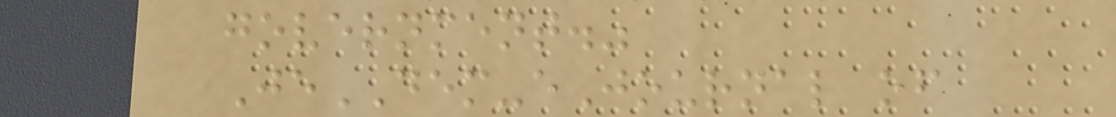government."
JeDEM-eJournal of
